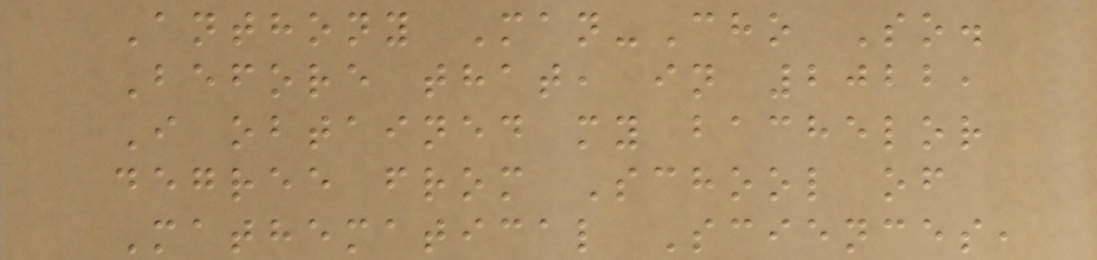Anthony Man-Cho So.
Before that, in 2022,
I obtained my bachelor
degree from School of
Mathematical Sciences,
